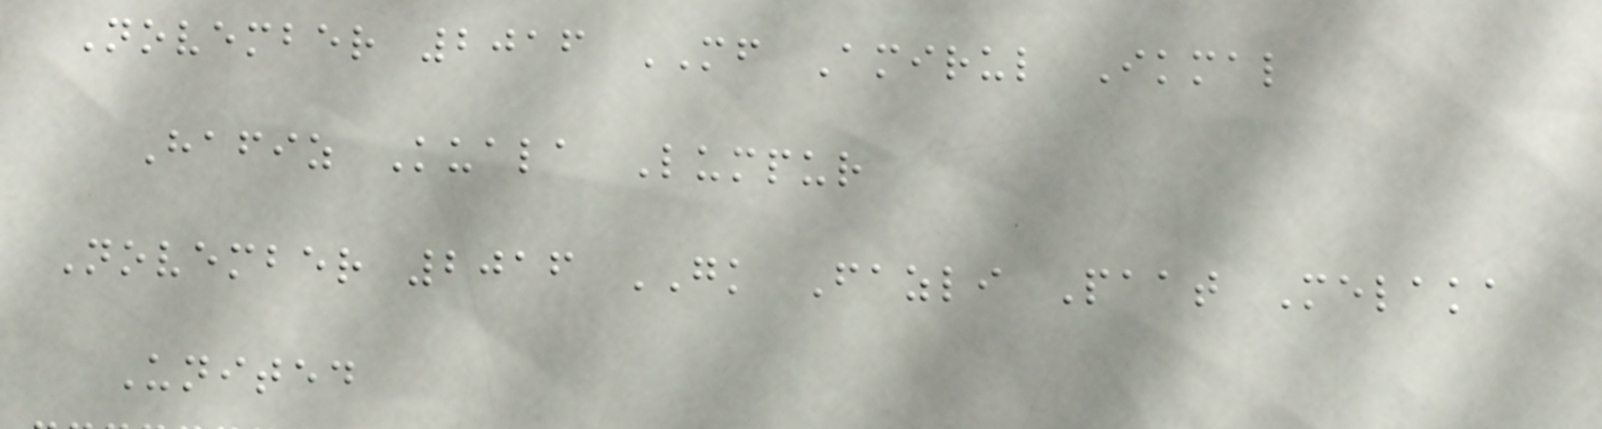November 2016 MF Amirul Ikmal
Hafiz Kuala Lumpur
November 2016 GK Fazli Paat Melaka
United
